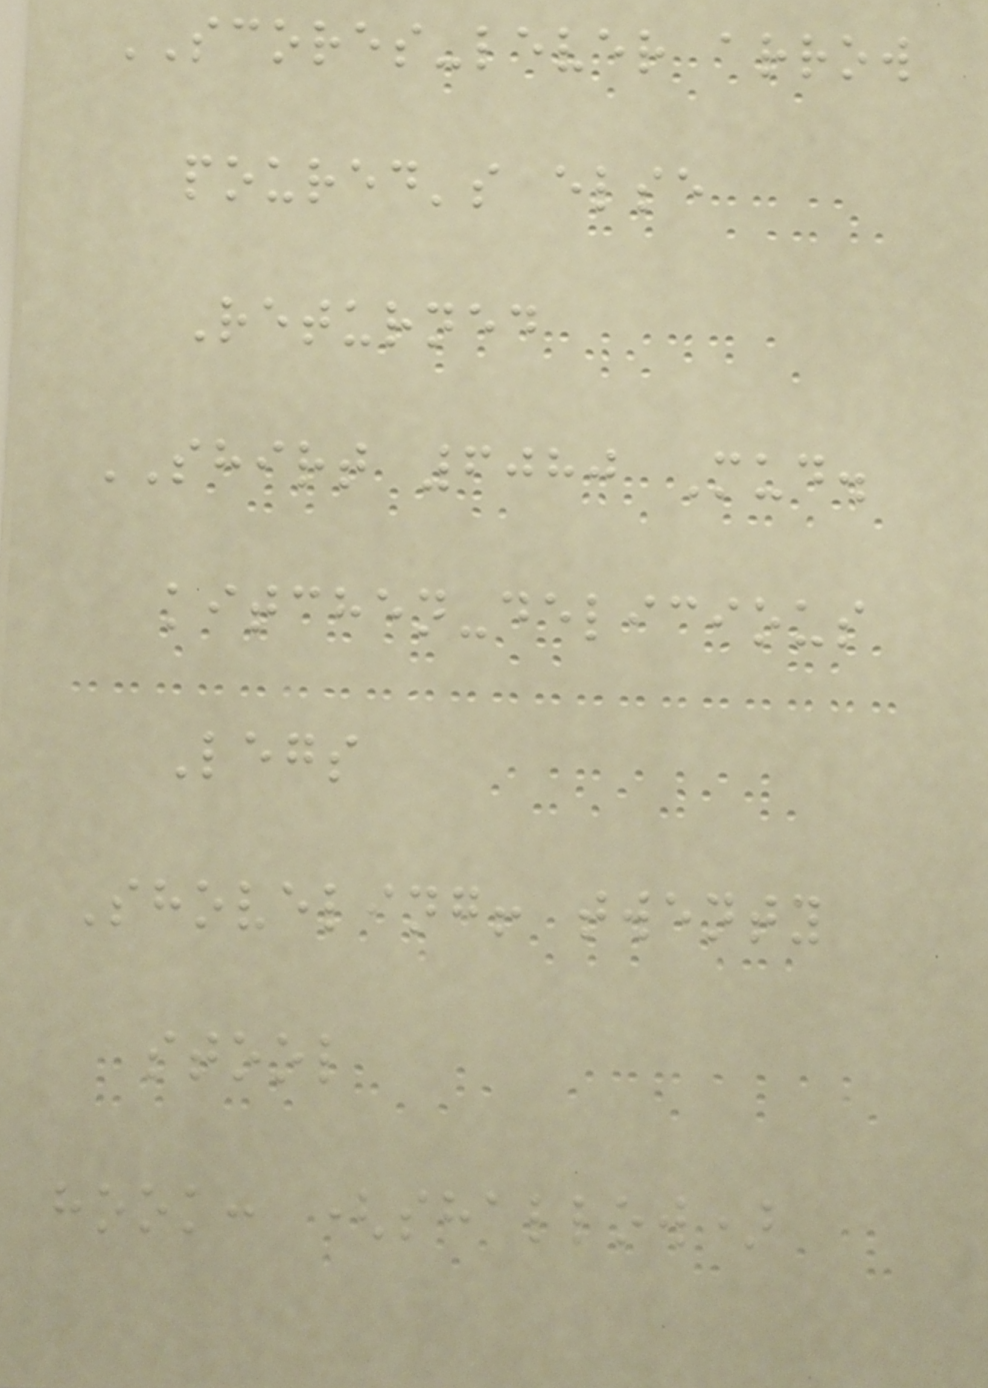SCORES-lever arrow
poured's else
Returned
SHIRT 6080 Mud.
kitchen-delicious
Legs
Shoveling! twenty
stool
hook: (shallow)
